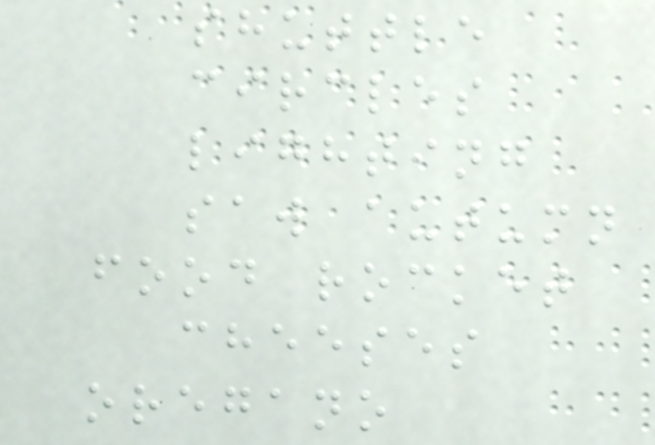shuttle
circles
lighting
saw autumn
food rocket
cheeses
oregano
